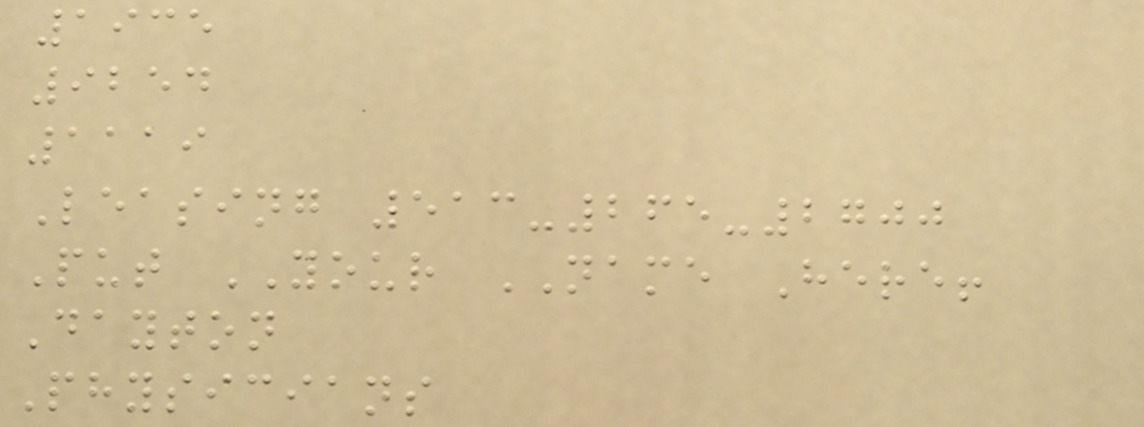1935
9254
1119
Leasing 513-265-2700
Put YOUR NAME Here!
Dayton
Physicians
